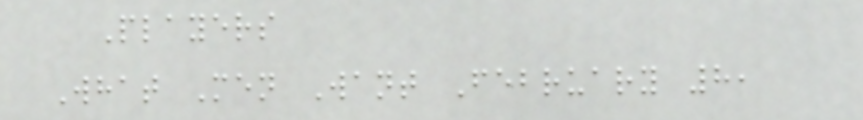Players
What Men Want February 8,
